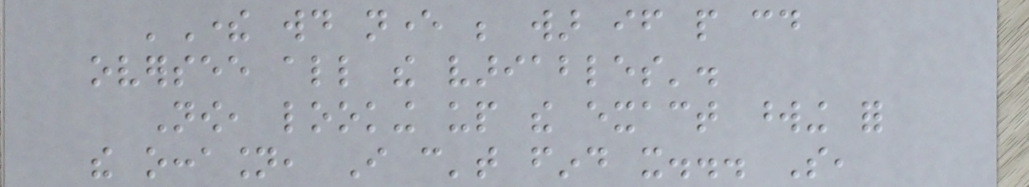'There would never be war if people could
oversee all the variables'.
Now, looking up the exact wording for
the occasion, I can't find it... So,
